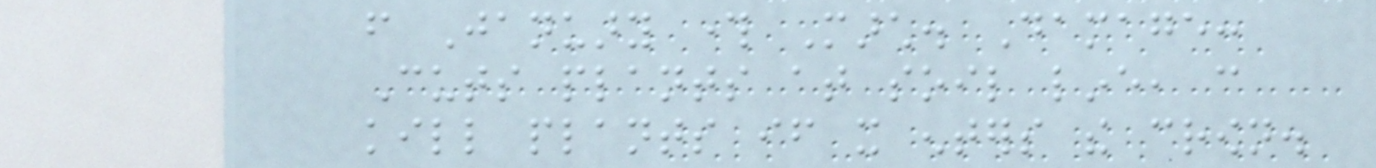from January through March. Damage:
Cuts plants at soil line, can
kill plants if it enters the crown.
